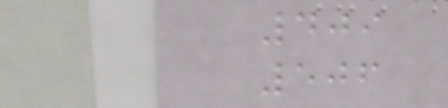409
506
